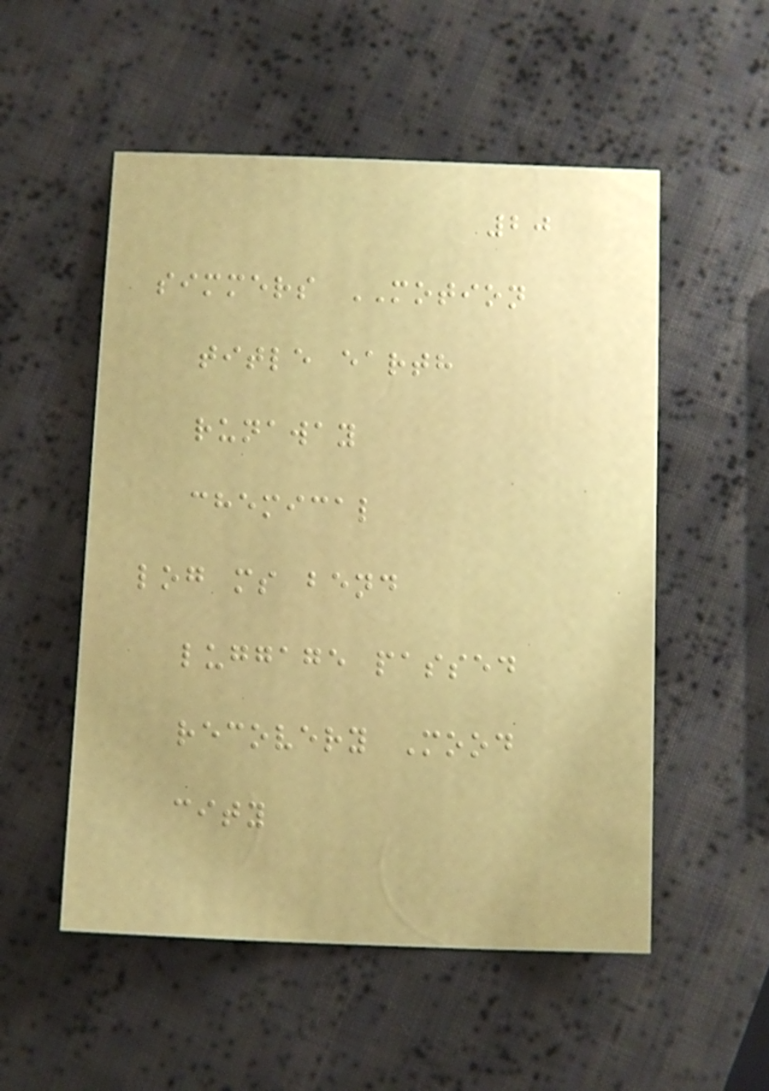20
simmers MOTION
title earth
runaway
chemical
log ms bend
luggage passed
recovery Mood
city
